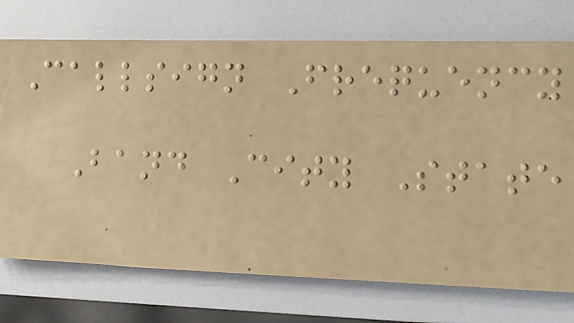Callsign Frequency
Band City State
